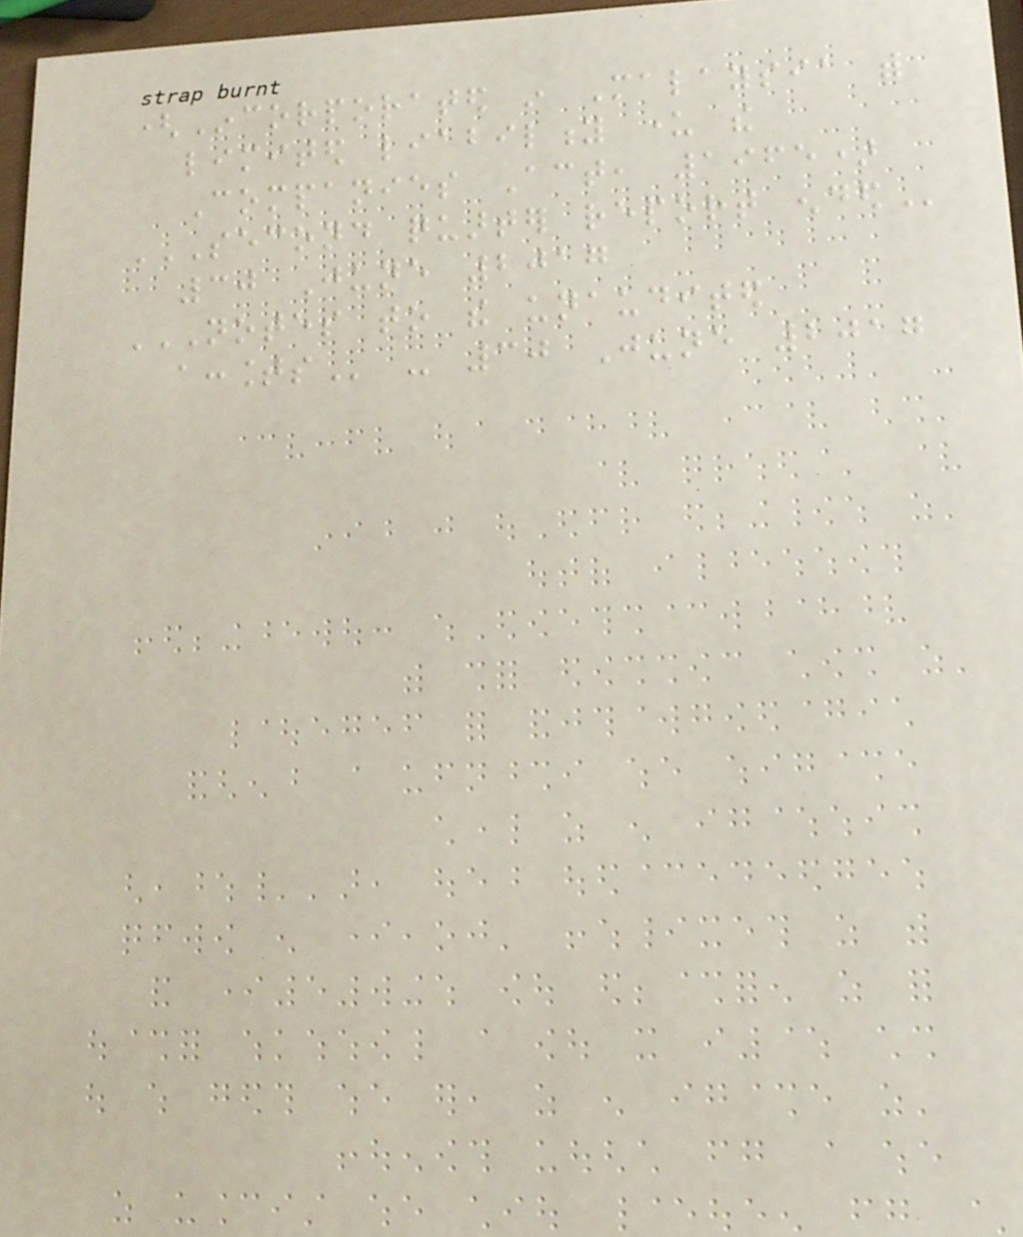(Incorporated in Malaysia with
limited liability under the
Companies Act, 1965)
SECOND QUARTER REPORT ENDED
30 June 2017
NOTES TO THE UNAUDITED
ACCOUNTS - 30 June 2017
